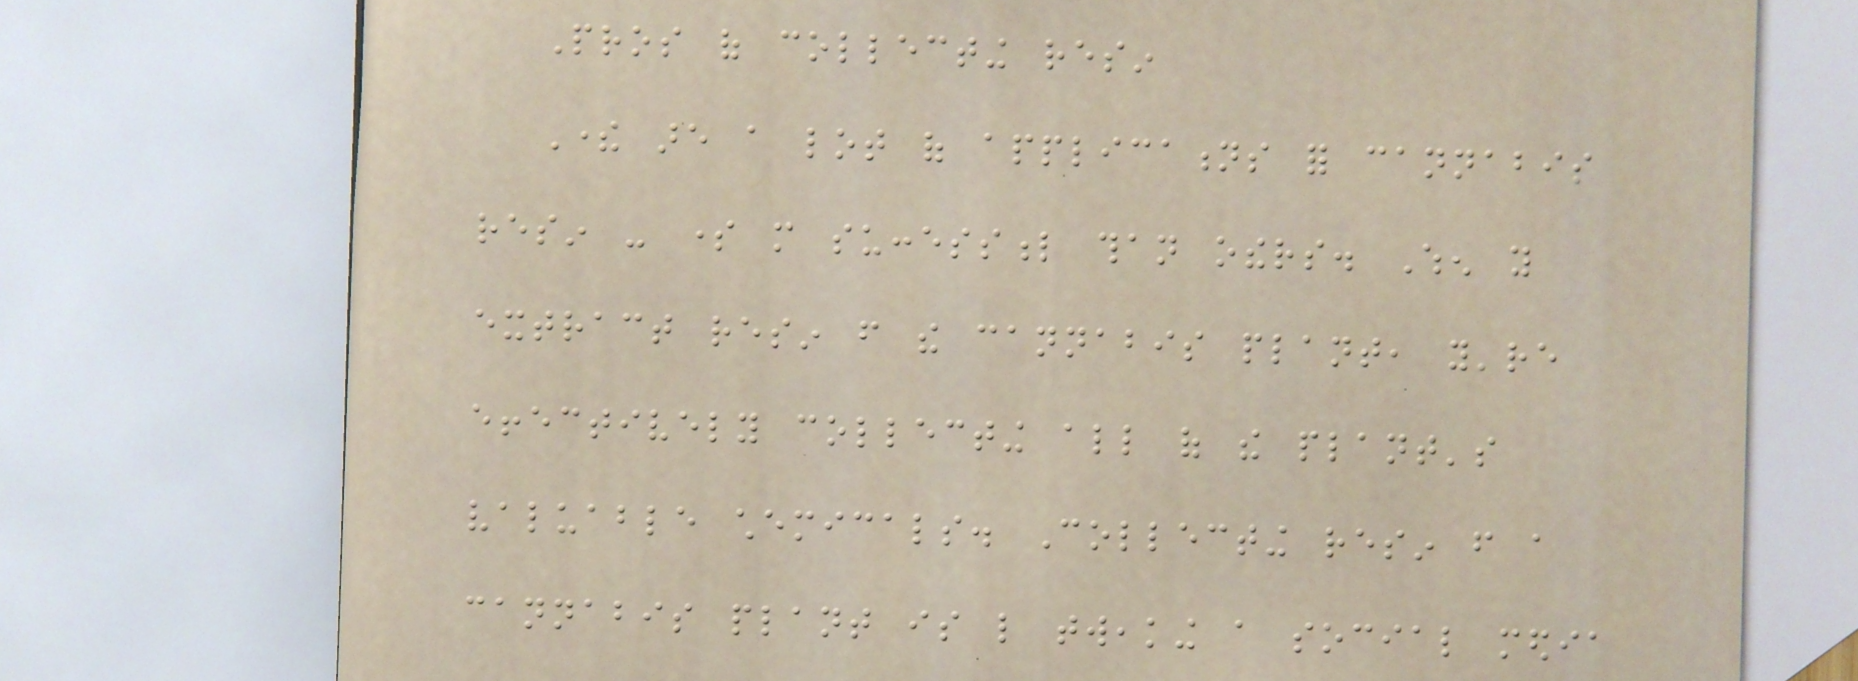Pros of collecting resin
There are a lot of applications for cannabis
resin - some more successful than others. When you
extract resin from the cannabis plant, you're
effectively collecting all of the plant's
valuable chemicals. Collecting resin from a
cannabis plant is like tweaking a social media
